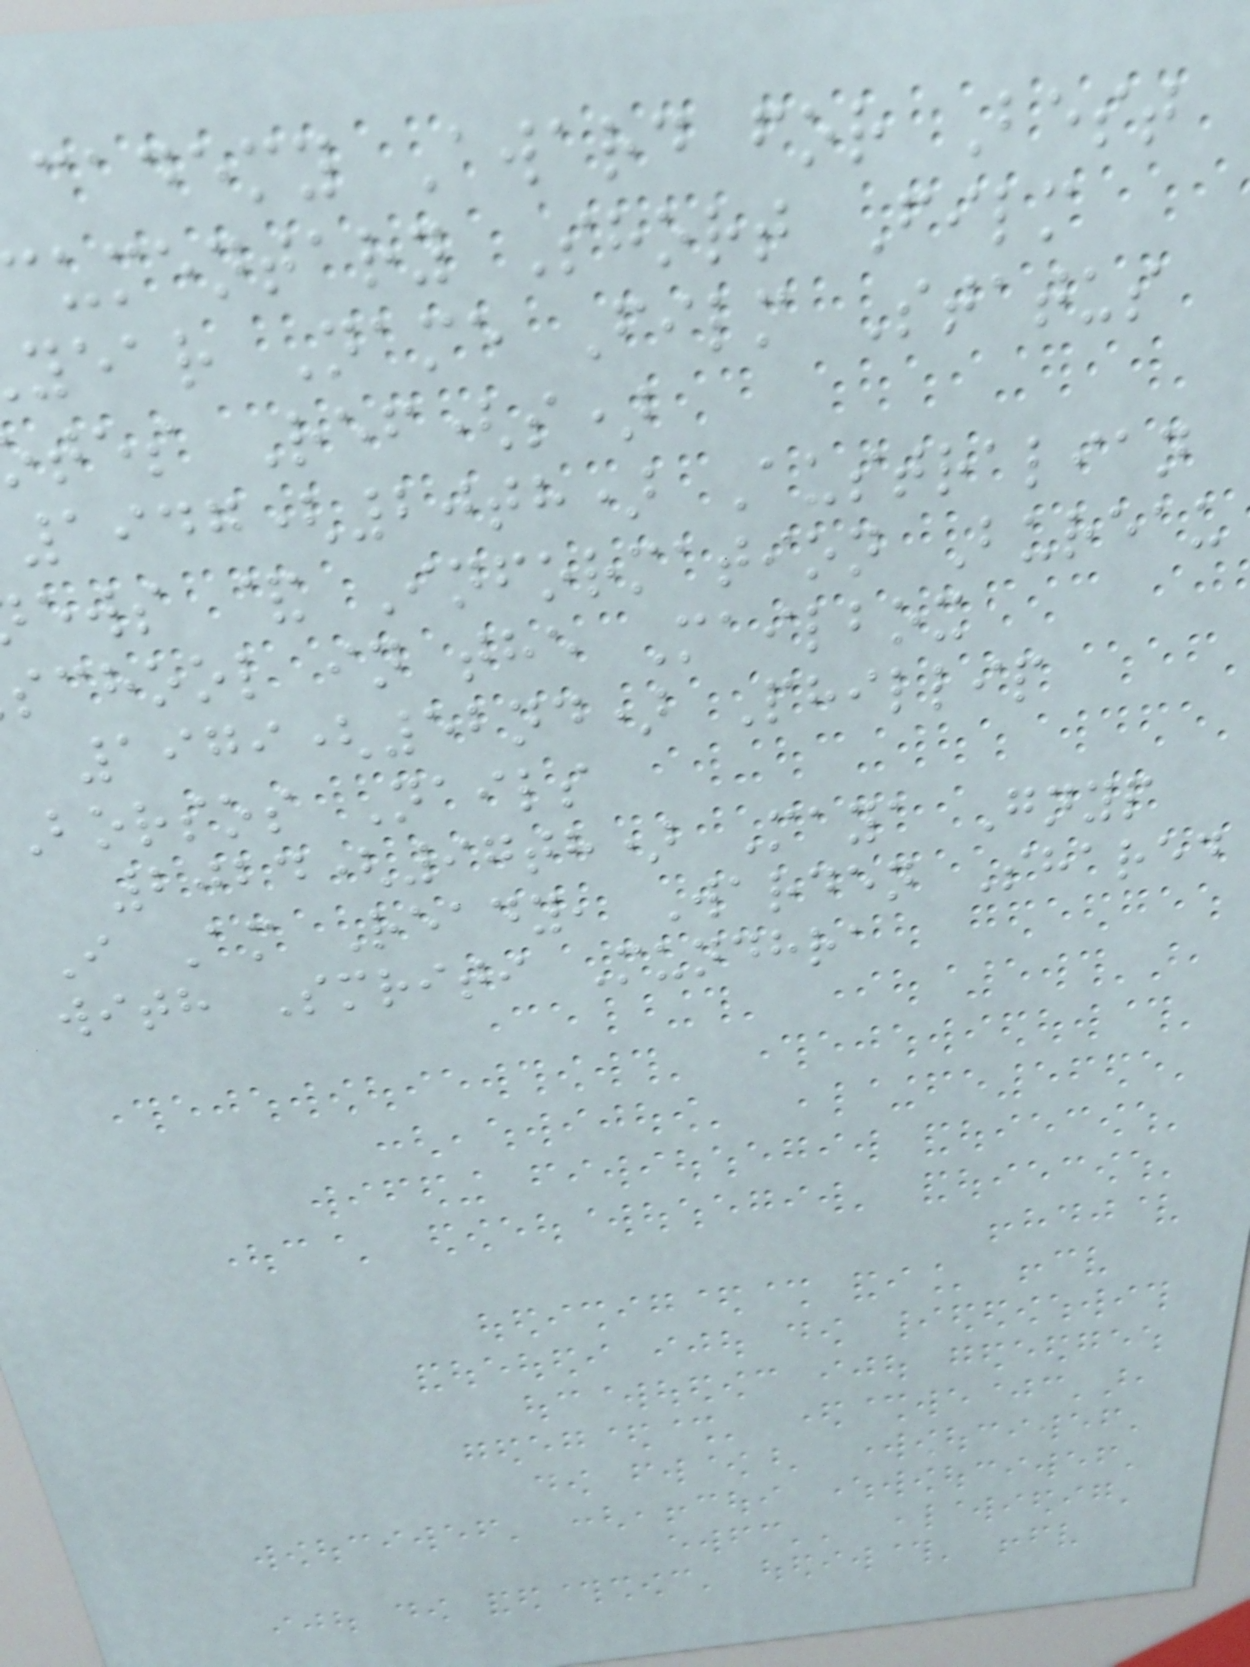cademy Award for Best
umentary Short Film
year Name Film Status
tes Ref(s)
1947(20th) Australian
ews & Information Bureau
school in the Mailbox
1979(52nd) Phillip
Borsos Nails
2024(97th) Maya Gnyp
I Am Ready, Warden Shared
with Smriti Mundhra
